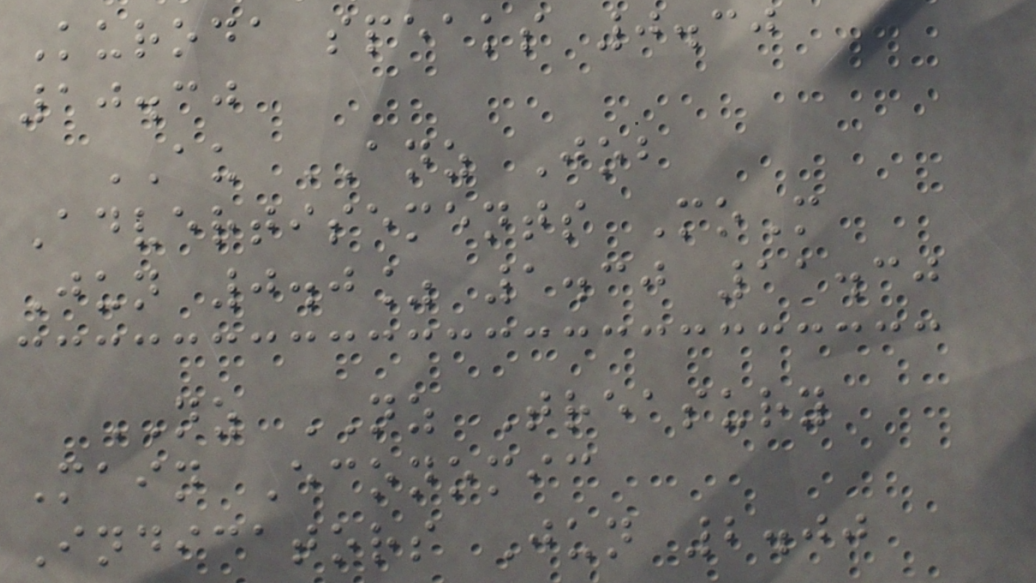Kuroda speaks 0.30
10.30
AU ANZ Job
Advertisements MoM
Jun 0.0% 1.30 11.30
NZ NZ Treasury
Main Economic
Indicators Jun 2.00
